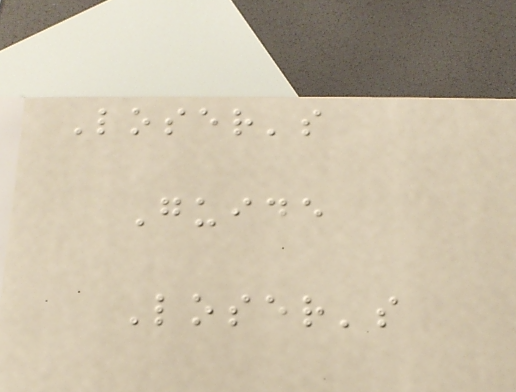Loser's
Guide
Loser's
